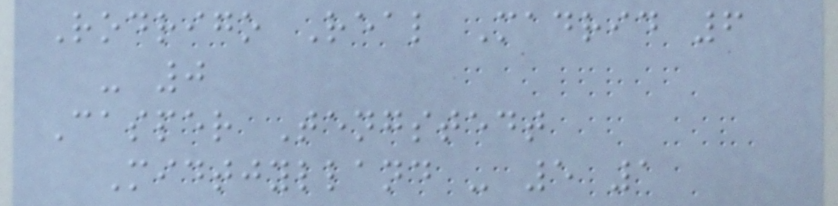Rodrigo Real Madrid 6
- 0
Casper Tengstedt
Midtjylland - 5 1
